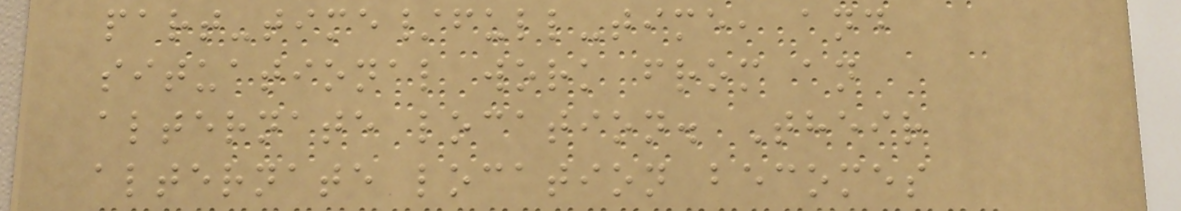part-time/full-time, and
situational work from an
alternate location. Their
alternate location becomes
